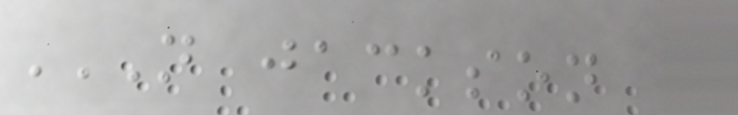N JACKSON
